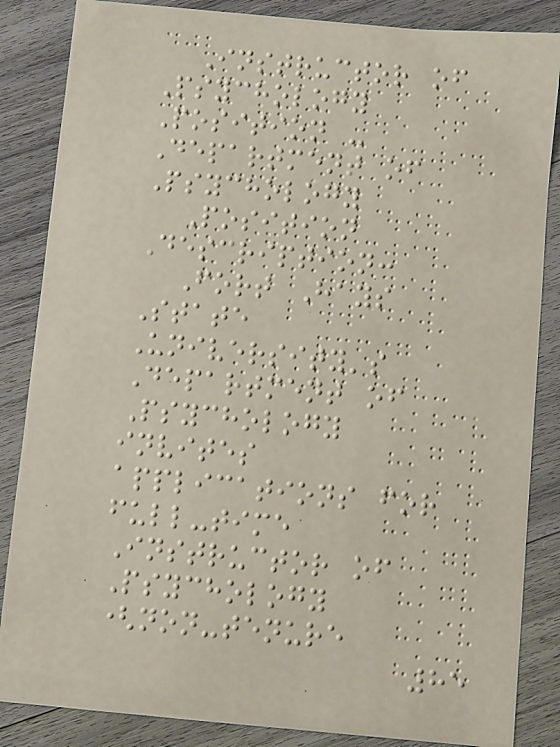Instructor of
Psychology
Position -
Department of
Psychology
Position
Description:
Fort Hays
State
University's
Department of
Psychology
invites
applications for
full-time
Instructor of
Psychology
(non-tenure
85
